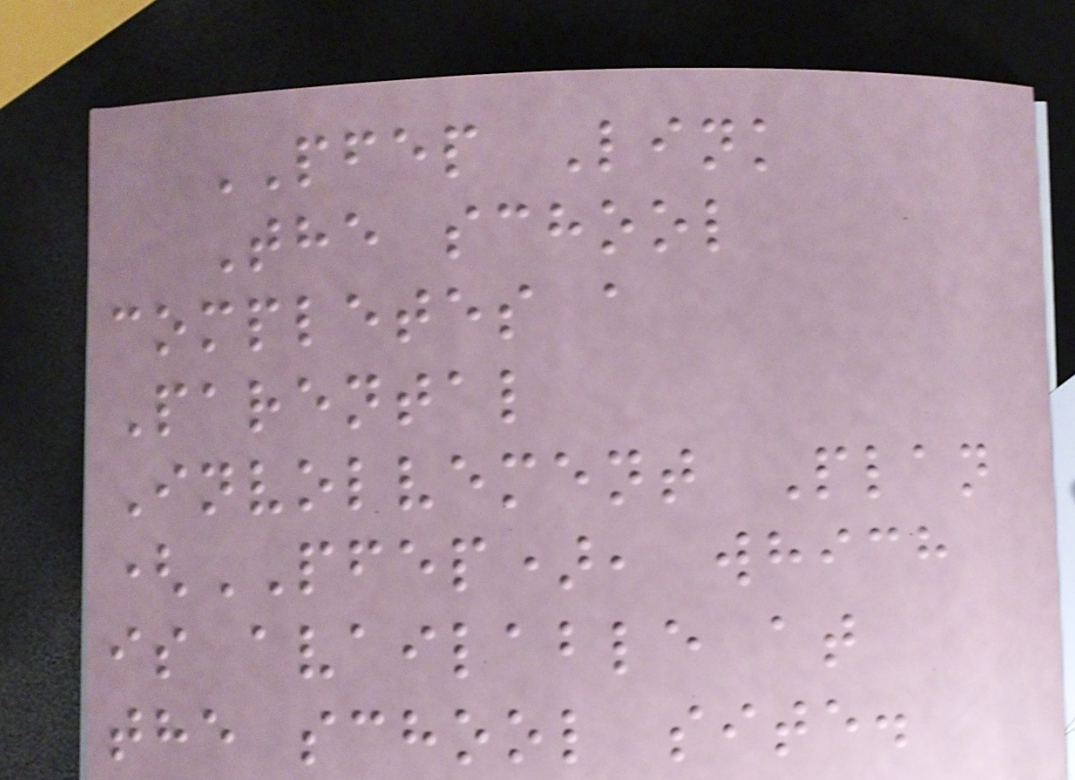PFEP Link
The school
completes a
Parental
Involvement Plan
(PFEP), which
is available at
the school site.
